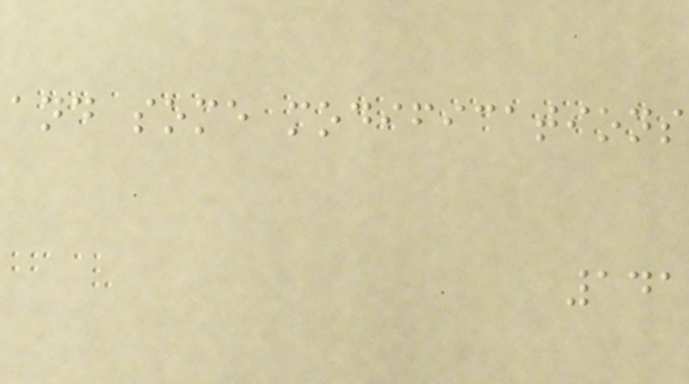and some modifications
141
